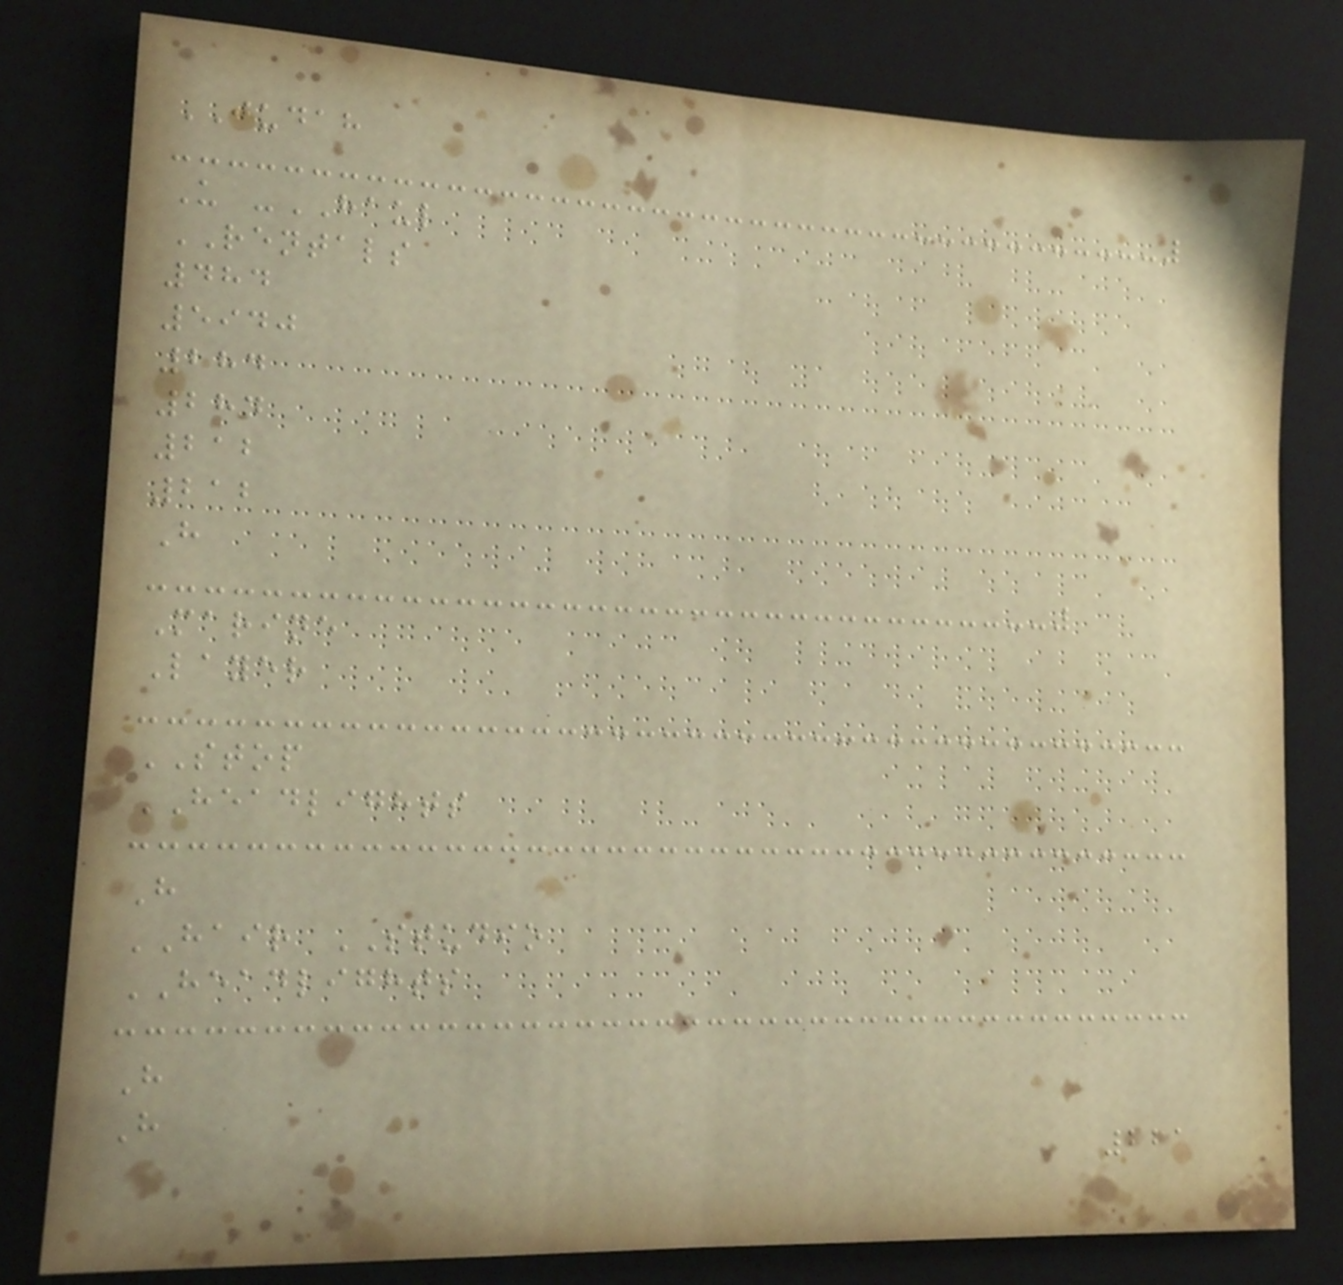JUDAH
U -HAUL
RENTALS
484
5940
284
284
212
212
H
Marine
Layer
STOP
HEADLIGHTS
H
HAIR STUDIO
HEADLIGHTS
H
H
221
